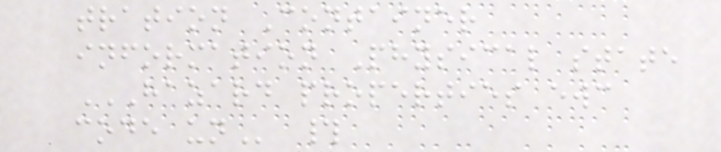tration Container
information Physical state
HAZARD PROPERTIES EWC
CODE UN #
